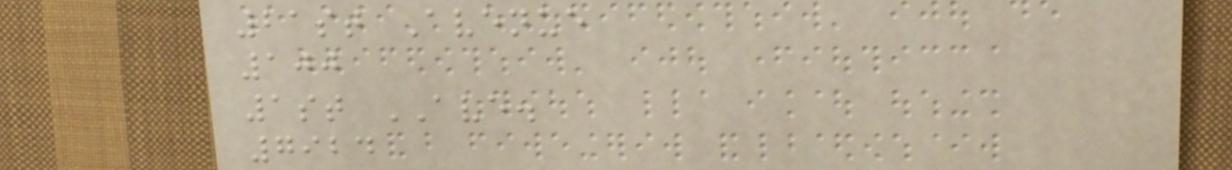21st Avenue
100
1st AVE.
7924
